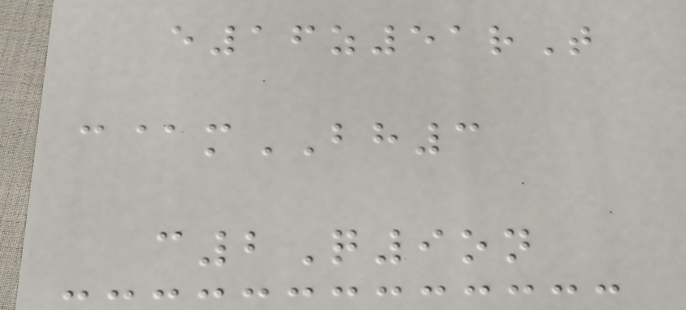e16z51rT
c@mBH3
c2Q9on
